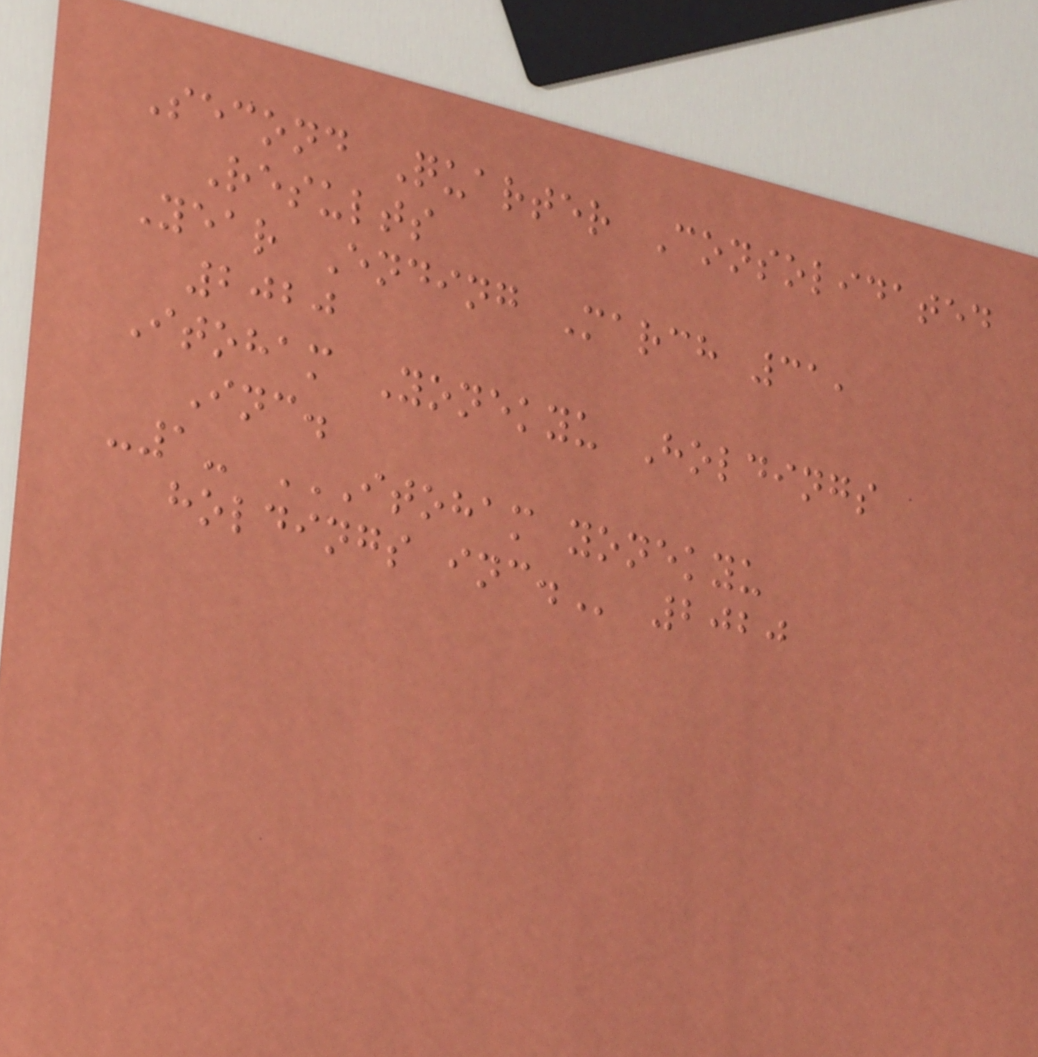Second Quarter Consolidated
Results
Year Ending March 31,
2020
Itoham Yonekyu Holdings
Inc.
-1- ITOHAM YONEKYU
HOLDINGS INC. 2020
